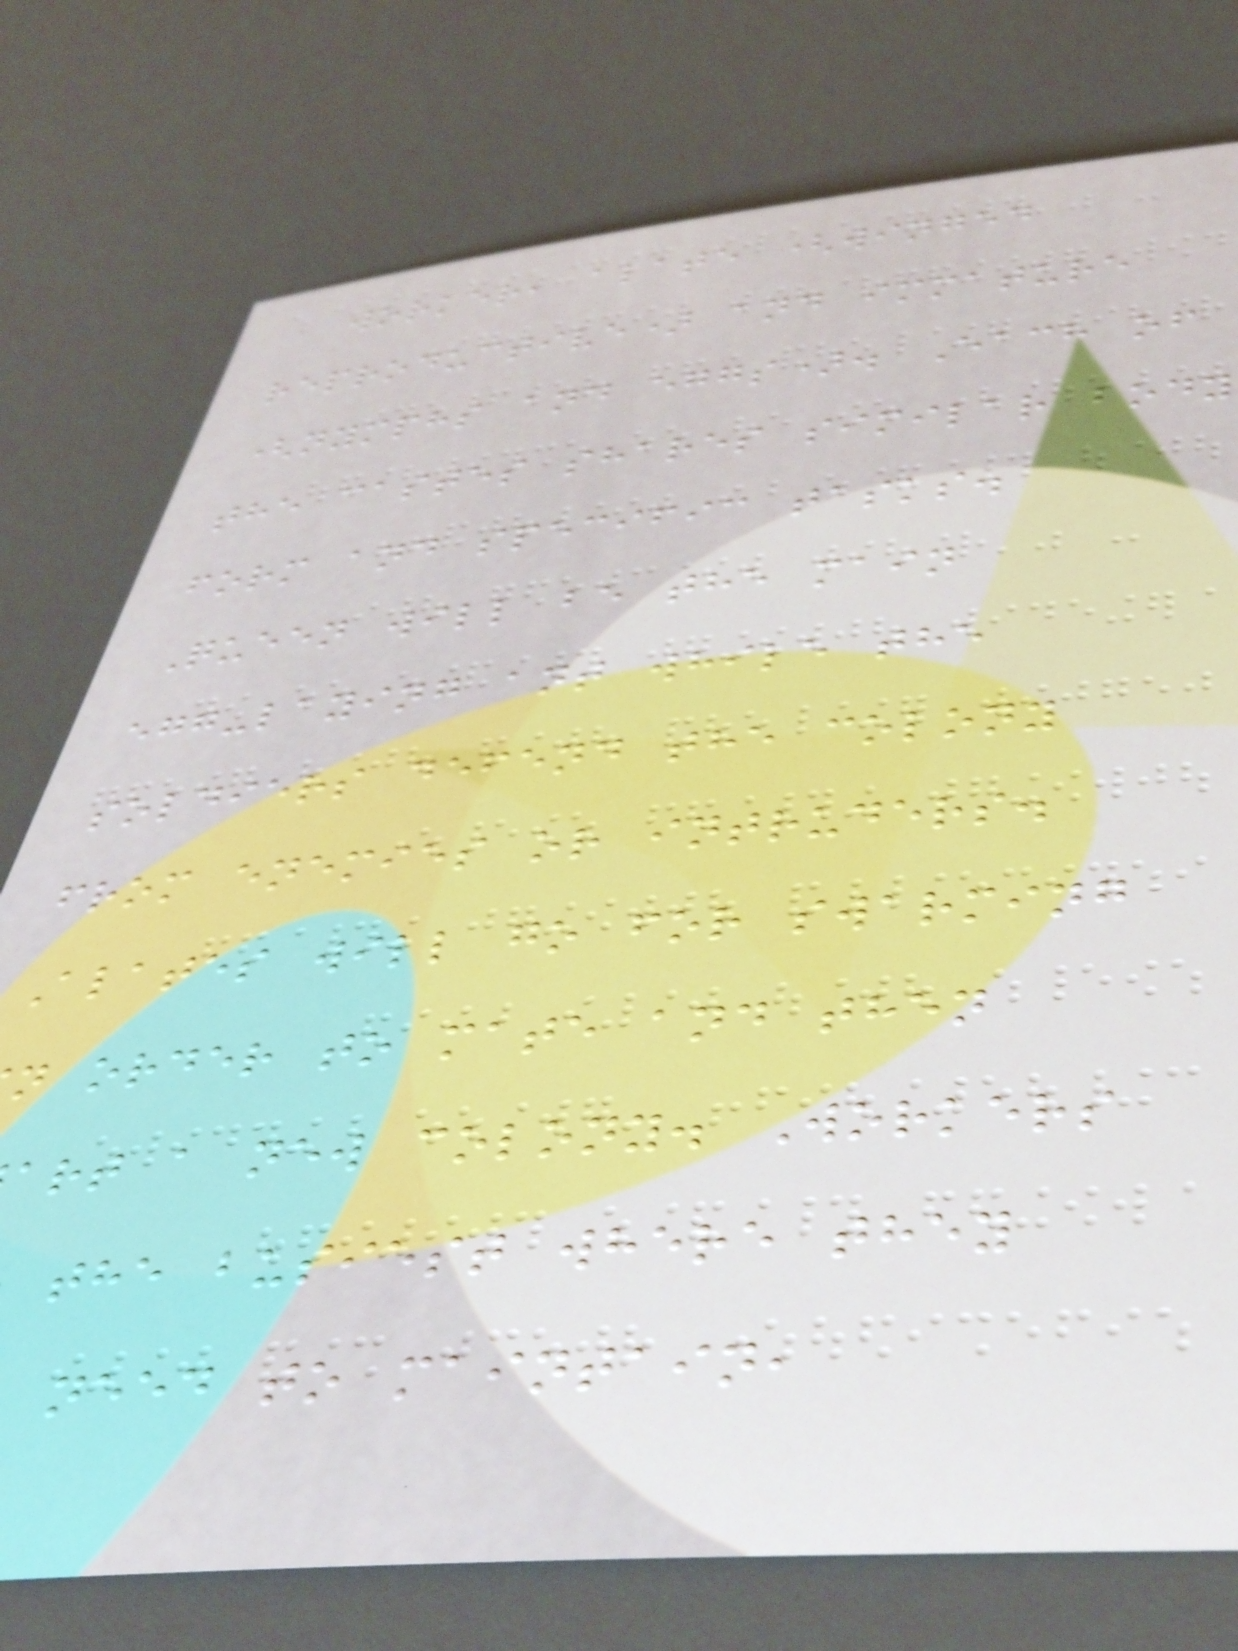worker, alate (winged
reproductive) and immature
(nymphs and eggs). Each of
the castes shares similar body
form and specific tasks.
Queen will be the main
egg-laying ant while the
soldiers defend the colony
from enemies or intruders.
Alates will go for swarming
n order to mate and then
art a new colony. Workers
the busiest where they
need to maintain,
